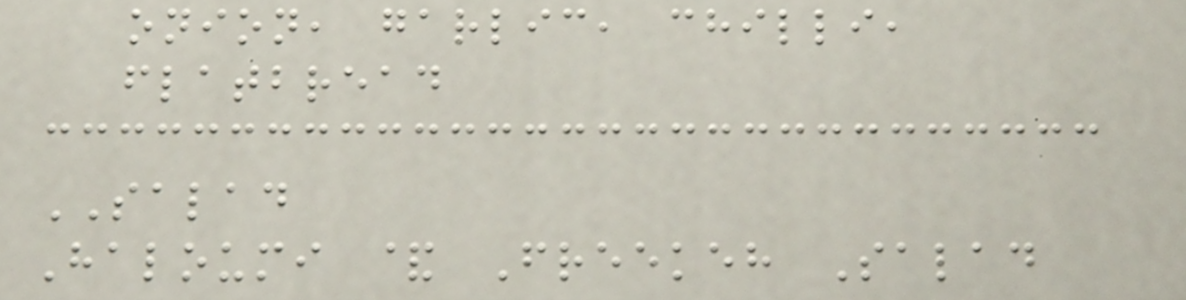onion, garlic, chilli,
flatbread
SALAD
Haloumi & Freekeh Salad
